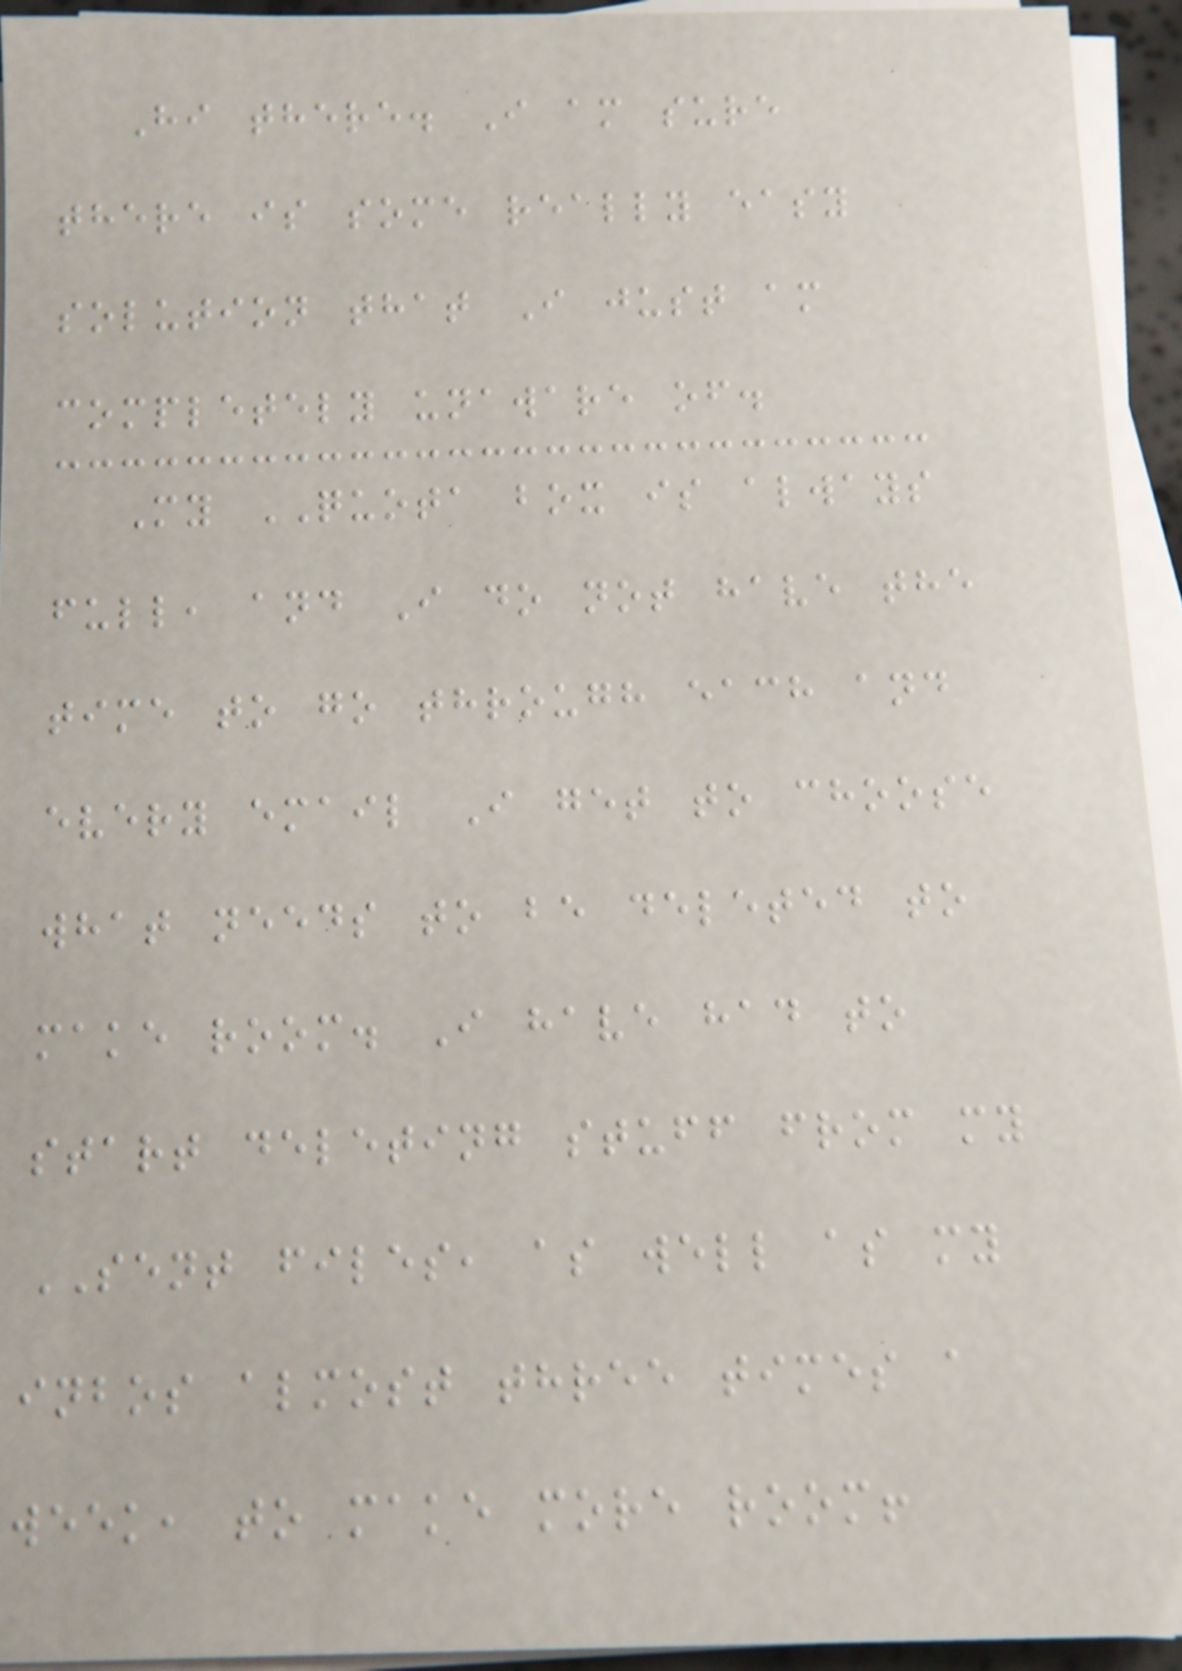Hi there. I am sure
there is some really easy
solution that I just am
completely unaware of.
My QUOTA box is always
full, and I do not have the
time to go through each and
every email I get to choose
what needs to be deleted to
make room. I have had to
start deleting stuff from my
SENT files, as well as my
inbos almost three times a
week, to make more room!
